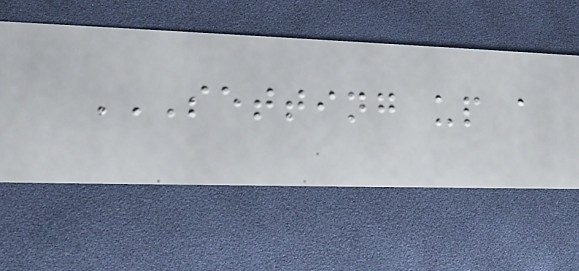SETTING UP A
